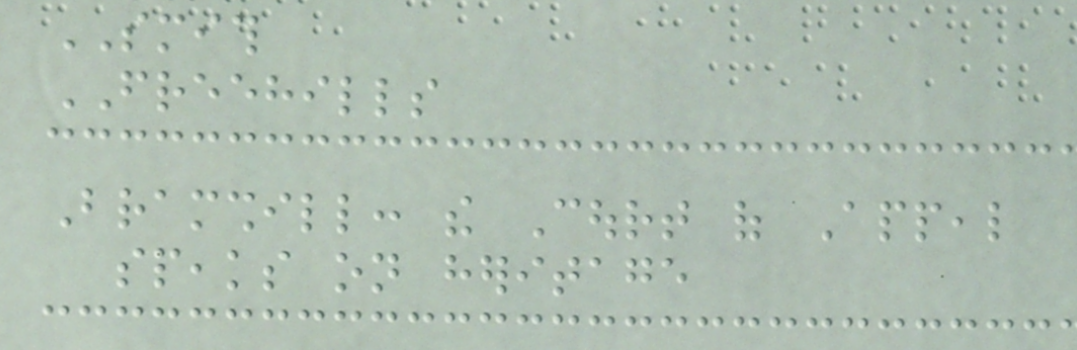SMITH
FREEHILLS
Bramshill: the Court of Appeal
speaks on heritage
